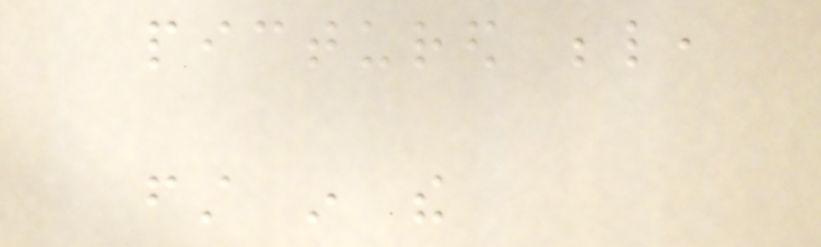pictured below,
first in the
